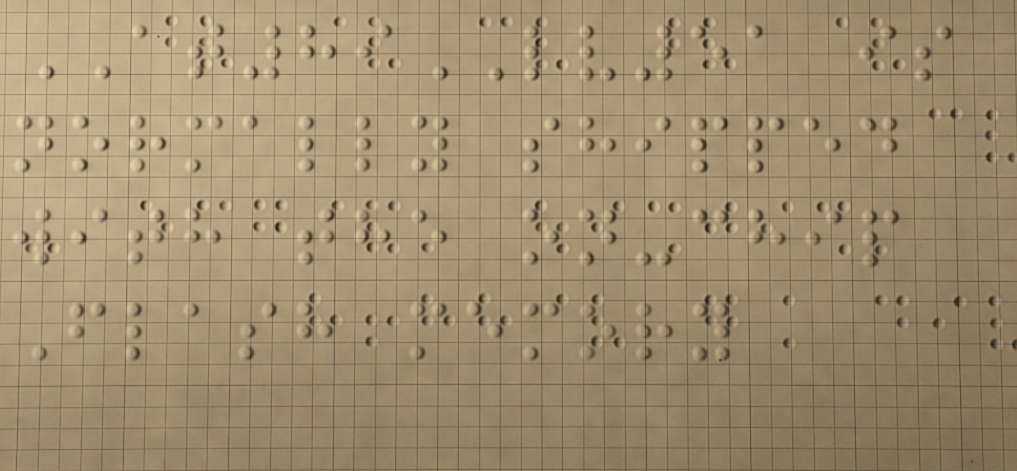AT89LV51 is
normally shipped
with the on-chip
Flash memory
